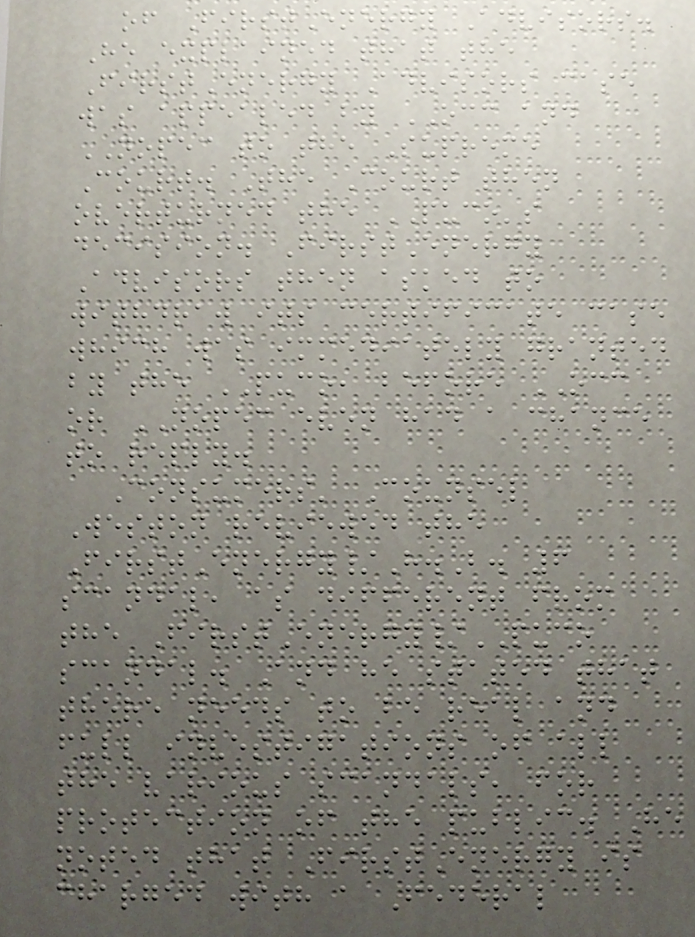of FirstEnergy Advisors.
He explained that the
FirstEnergy Advisors case
was appealed by OCC and
NOPEC to the Supreme
Court. The Court then
overturned the PUCO's
decision. FirstEnergy
Advisors then asked to
withdraw its certificate case
which was immediately granted
by the PUCO, before OCC
or NOPEC even had a chance
to reply.
Consumers' Counsel
Weston reviewed the
FirstEnergy/H.B. 6
scandal, as different from
the FirstEnergy/PUCO
scandal. And he stated that
there needs to be real and
full investigations of all
the various scandals, for
protection of the public. He
noted that FirstEnergy is
charged with a Federal
